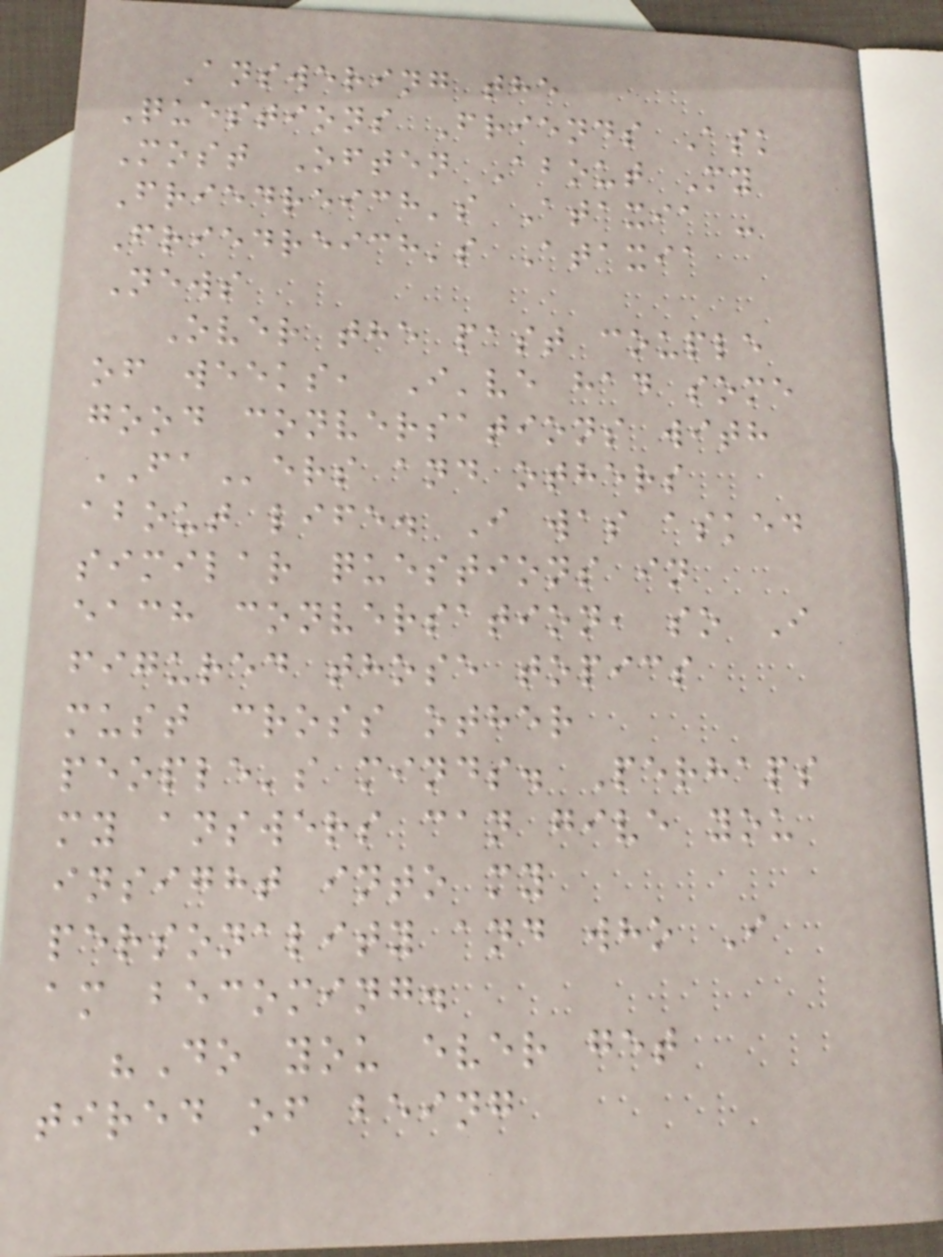Answering the
Questions Friends Ask
Most Often About My
Friedreich's Ataxia -
Friedreich's Ataxia
News
Over the past couple
of weeks, I've had some
good conversations with
FAers and others
about life. I was asked
similar questions in
each conversation, so I
figured those topics
must cross other
people's minds. Perhaps
my answers can give you
insight into my
personality and who I
am becoming.
"Do you ever get
tired of being
